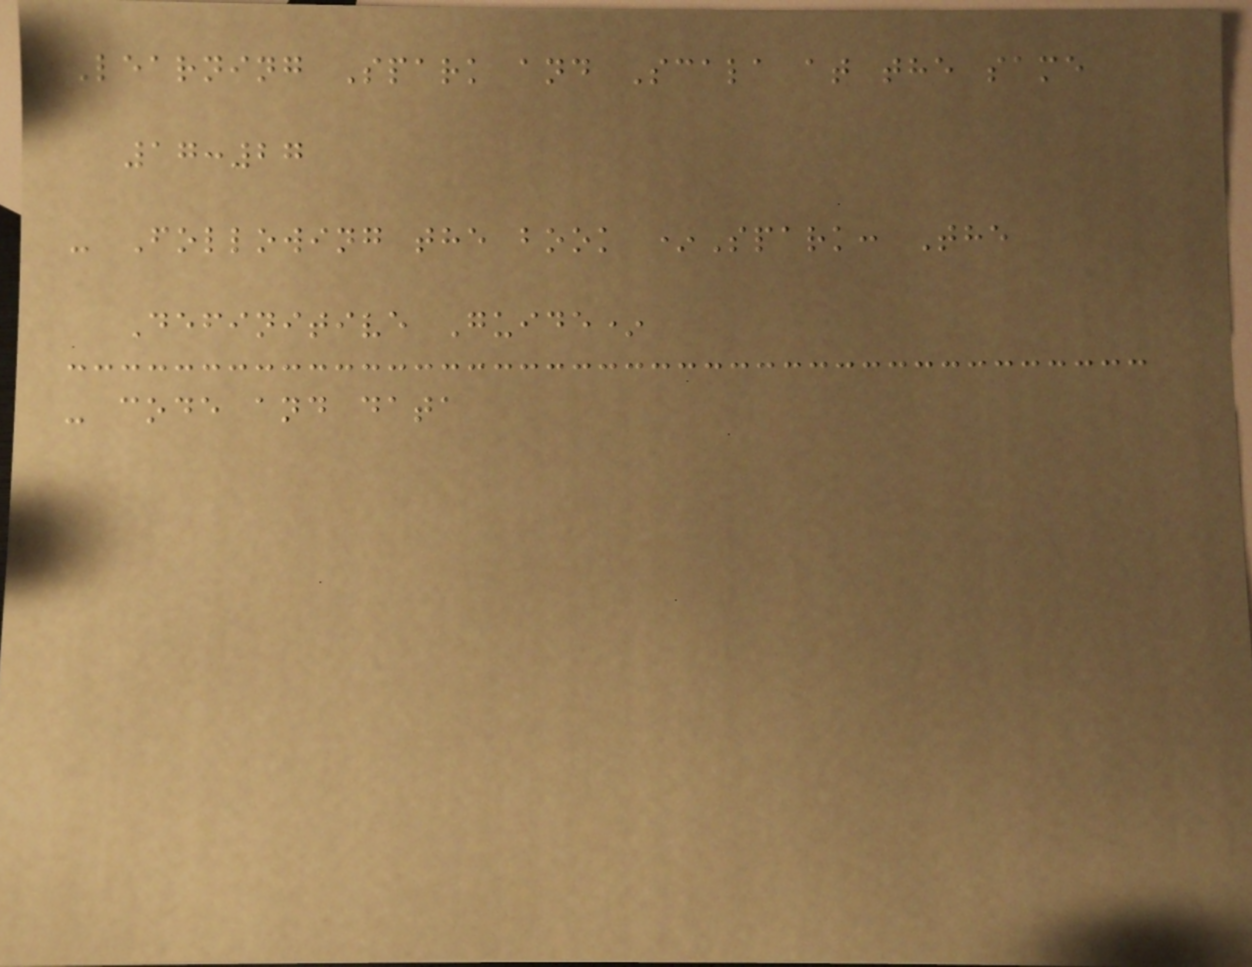Learning Spark and Scala at the same
17:27
- Following the book *Spark: The
Definitive Guide*
- code and data
